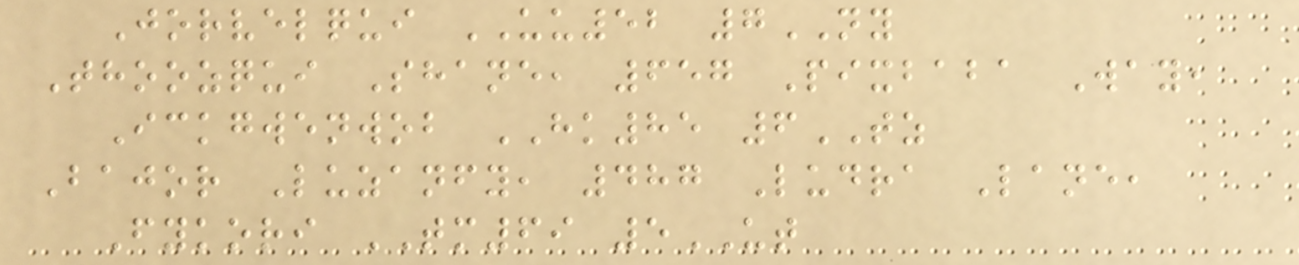Jorvelqui UU52 7NY
Thoozqui Shane, 657 Pixbaba Way,
Ickgwenwob HK85 6TZ
Bajor Luzanfy, 487 Ludra Lane,
Fykori TM69 5UT
